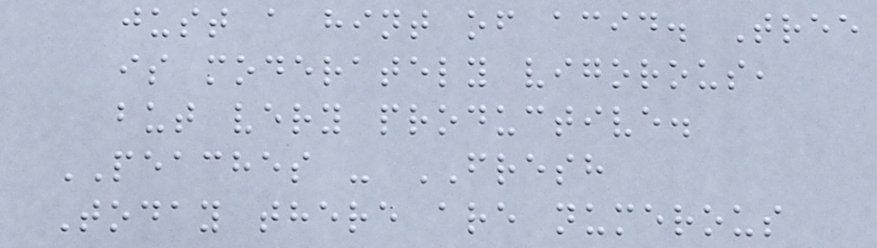just a hint of acid. Tree
is moderately vigorous,
but very productive.
PEACHES - FRESH
Today there are numerous
